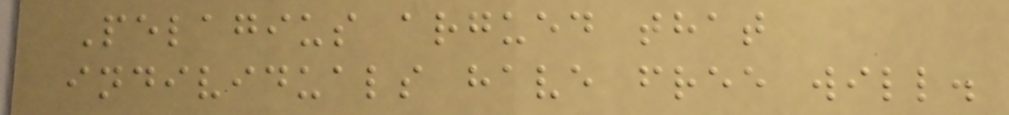Pelagius argued that
individuals have free will.
